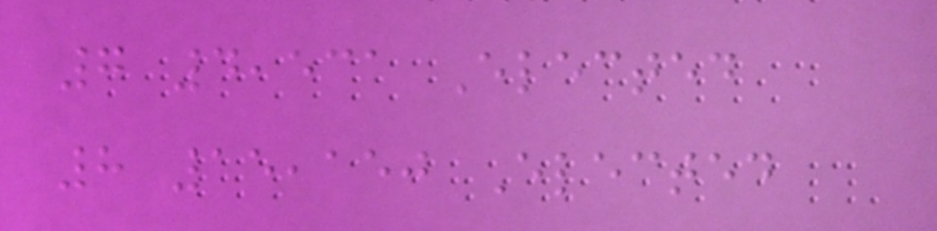7 4,531 Elected
8 15,150 Elected
